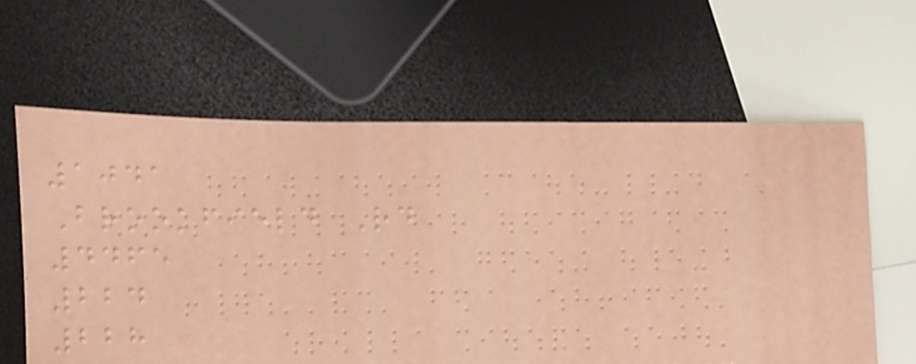1041
Brookfield Rd
4465
224
228
